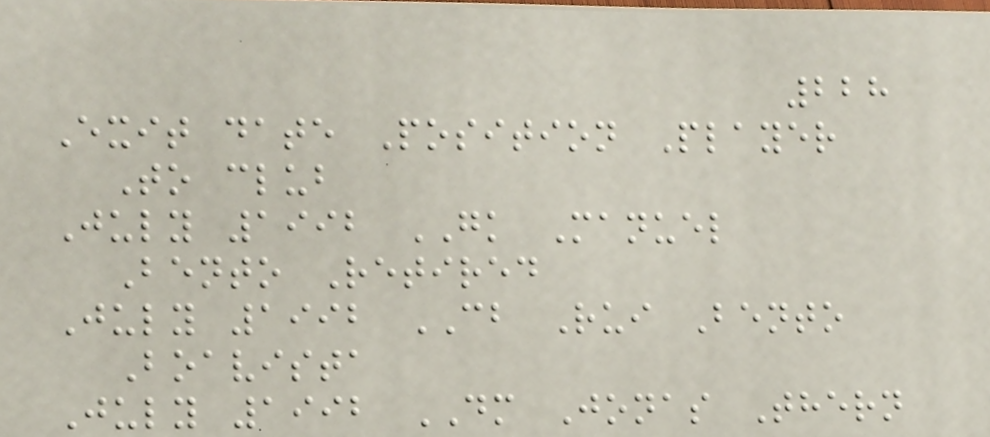228
Exit date Position Player
To club
July 1992 GK Manuel
Bento Retired
July 1992 CB Rui Bento
Boavista
July 1992 DM Jonas Thern
